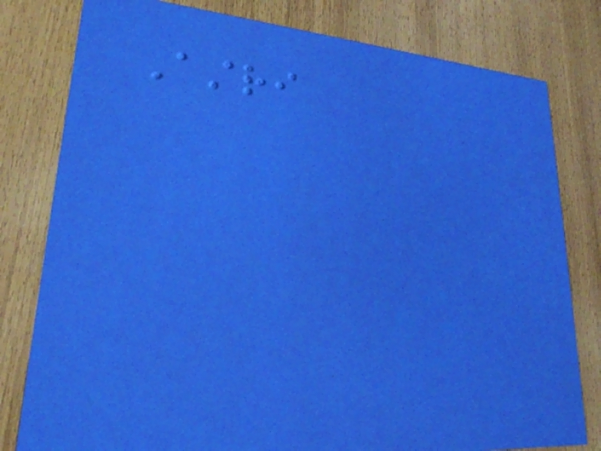Astri
